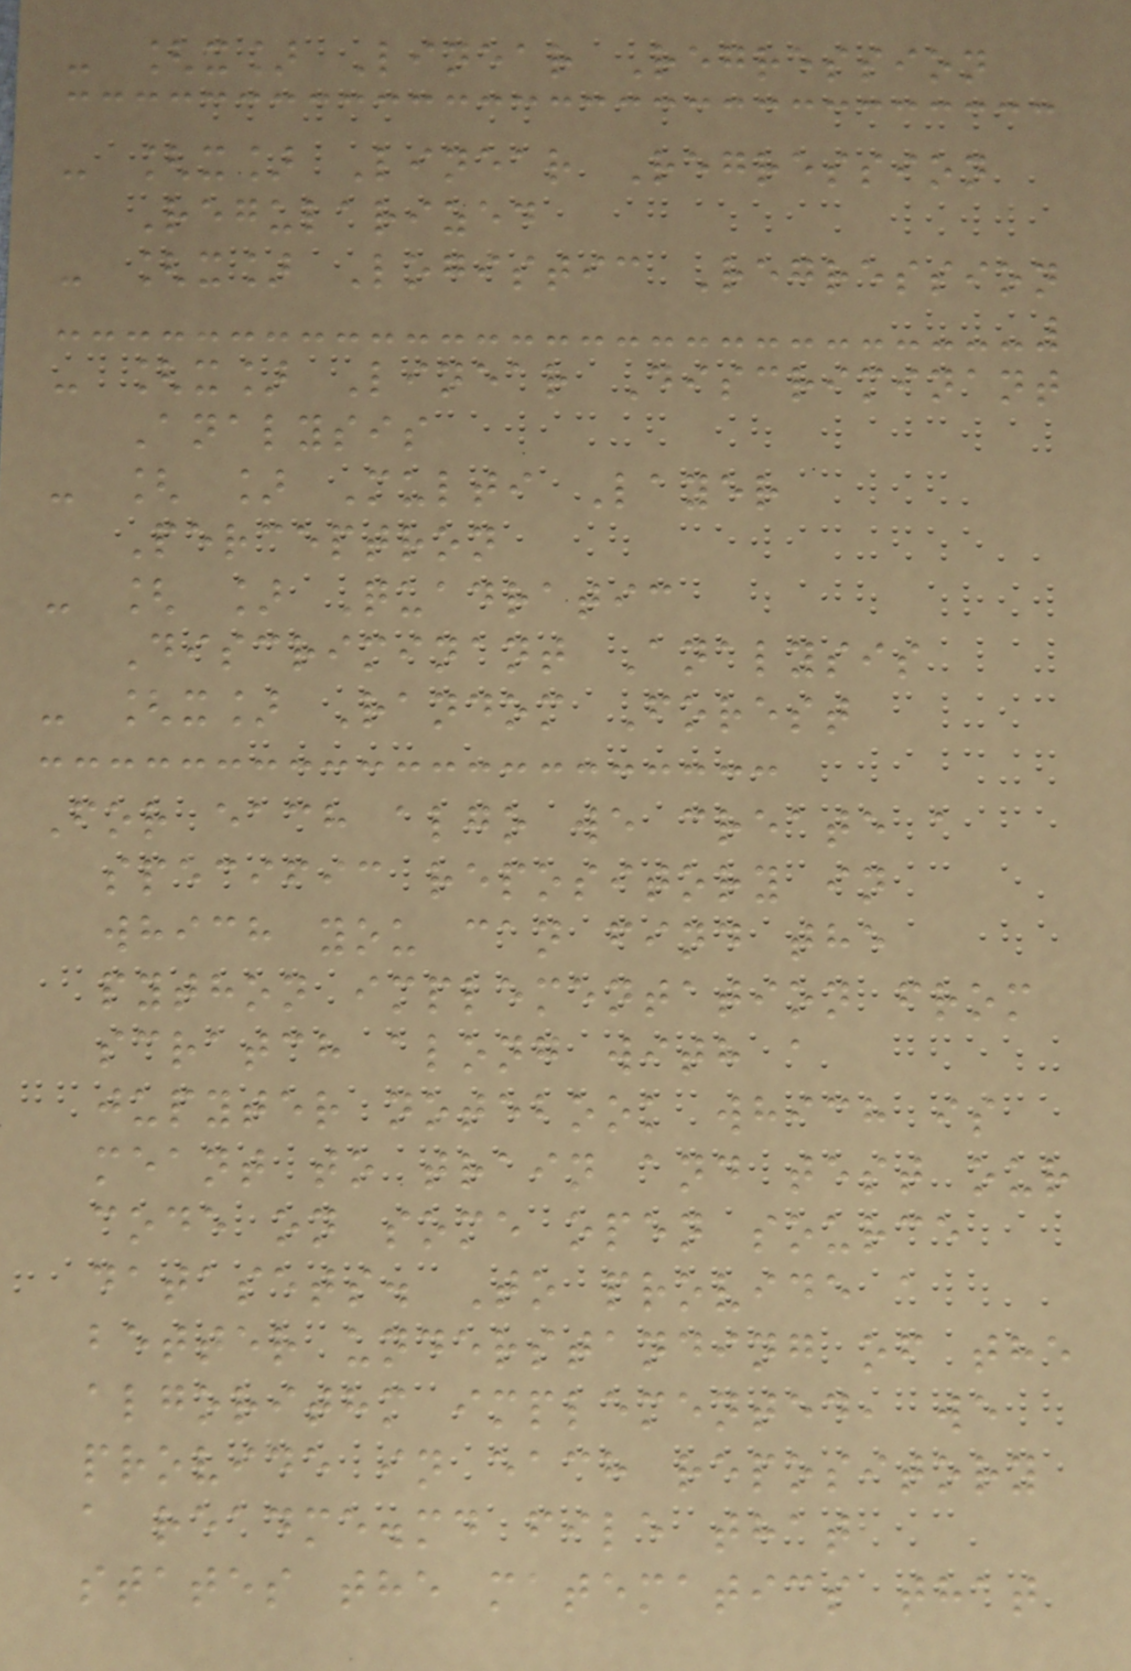- [x] Linear Regression
- [x] Linear Regression
Regularized
- [x] Logistic Regression
- [x] Linear Discriminant
Analysis
- [ ] Multi Layer
Perceptron
- [ ] Quadratic
Discriminant Analysis
- [x] Random Forest
For each algo we create a
specific repository in
which you can find the
python implementation from
scratch along with a
jupyter notebook which is
meant to train and test our
code on some open source
datasets. To provide a
better understanding of the
algorithm implemented, we
provide in each repository
a readme.md file that
states the matematics that
